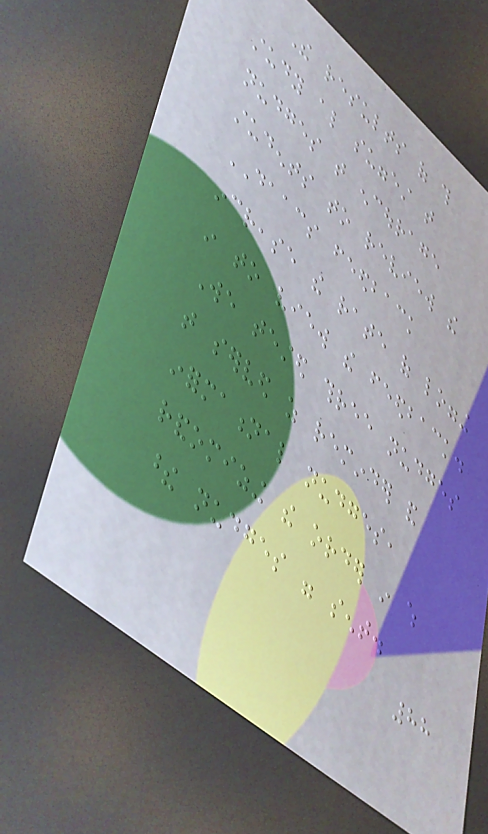The results of this
study also suggest that
nudges that encourage
students to review the
DAACS feedback
increase the rate of logging
in to view the feedback.
We tested three nudges
that served as reminder and
informational nudges,
randomizing the order in which
these nudges were sent.
88
